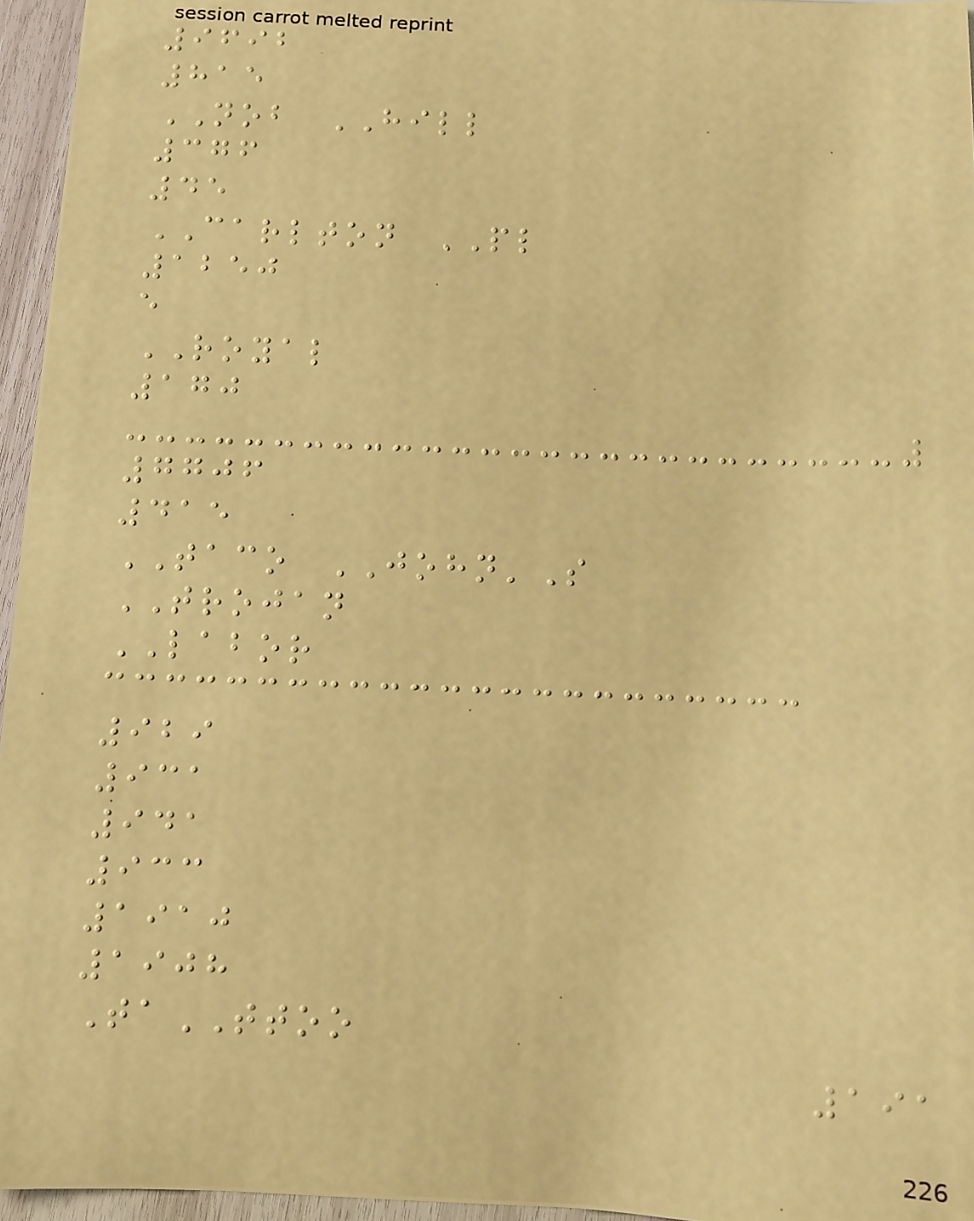9692
815
NOB HILL
376
45
CARLTON PL
1250
e
ROYAL
170
7706
415
TACO JOHN'S
TROJAN
LABOR
929
931
941
933
1910
1908
TaTTOO
191
